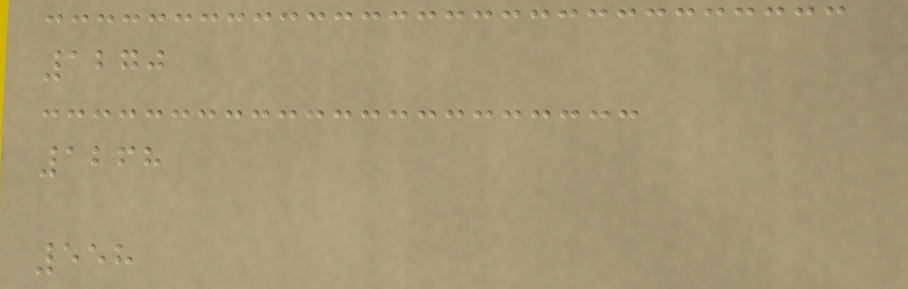1270
1268
558
